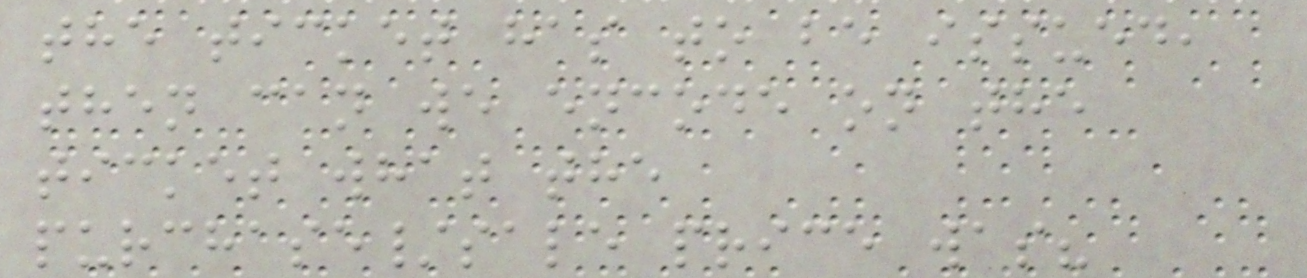the ticket has to be issued,
then can we encode on the
ticket what the
purchase/sale price was?
